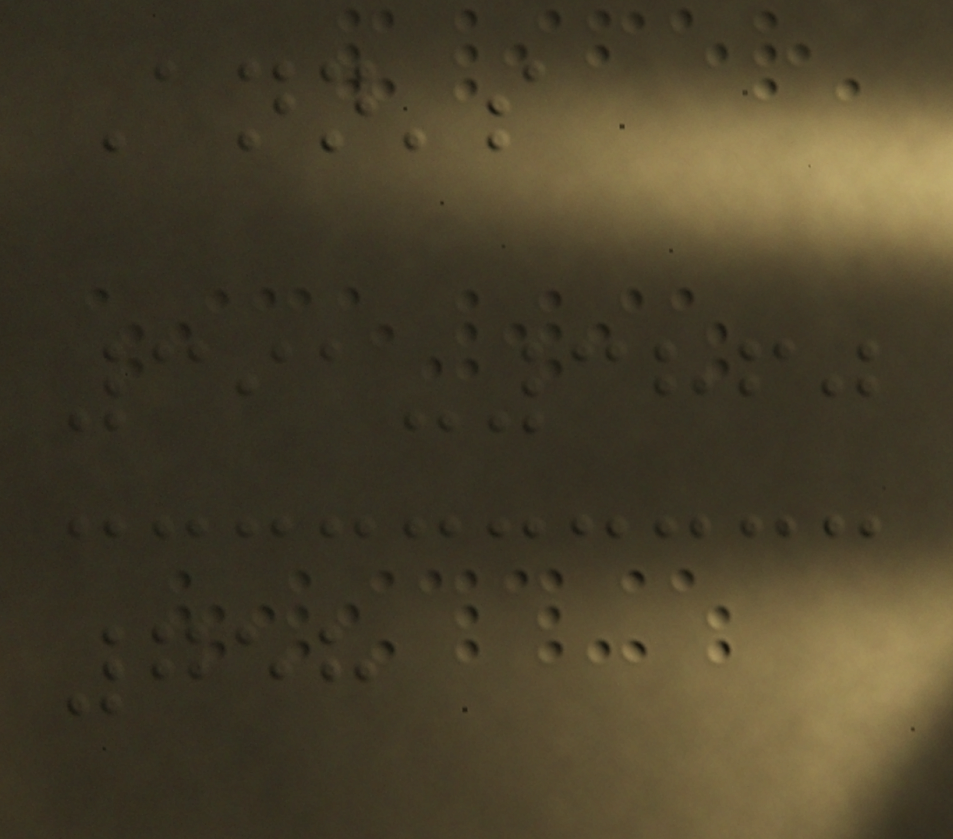Ann's
391-3860
758
